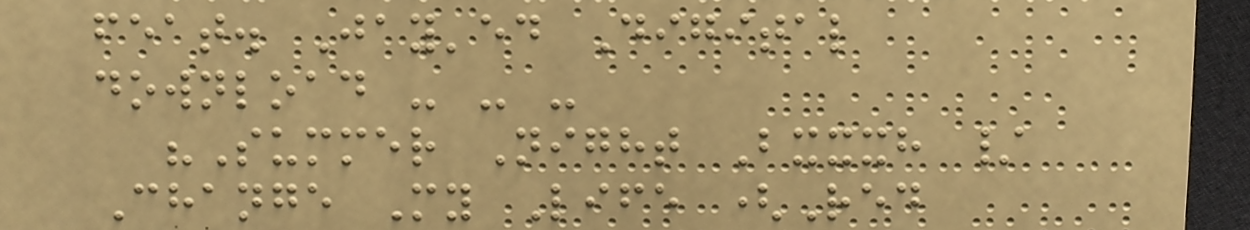feat. Jay'ed Digital
download - - -
"Summer Night Bxxxh /
Change My Life (Red
